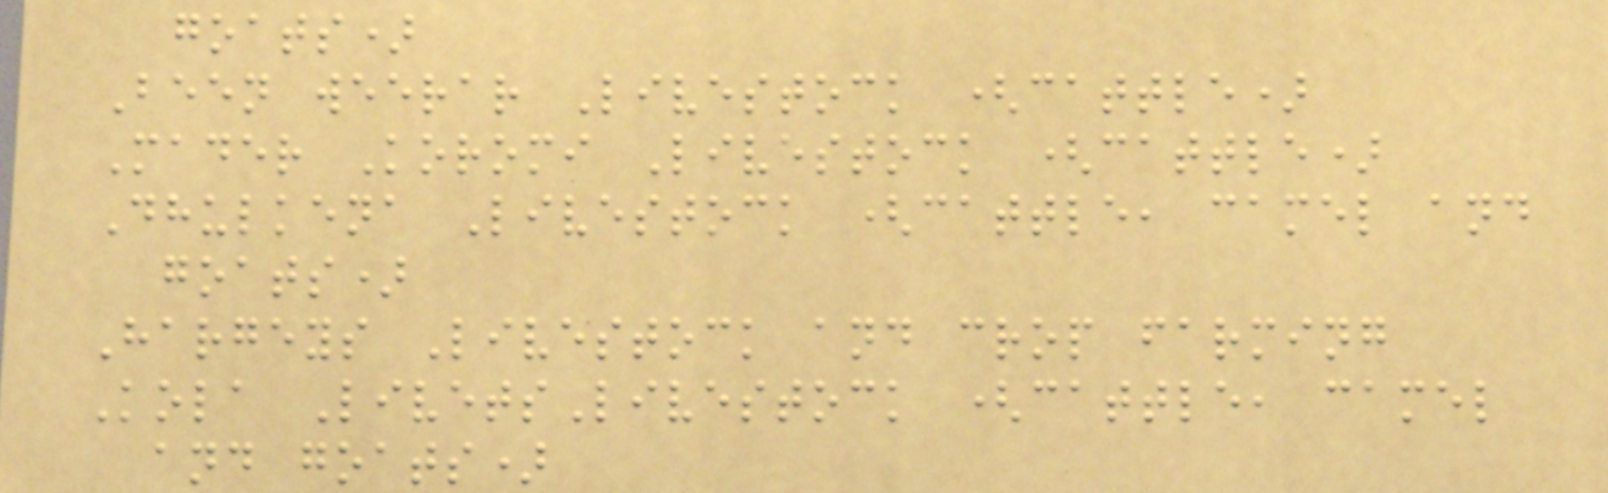goats)
Been weerar Livestock (cattle)
Mader Koromi Livestock (cattle)
Dhulkena Livestock (cattle, camel and
goats)
Hargeys Livestock and crop farming
Kola LivetsLivestock (cattle, camel
and goats)
